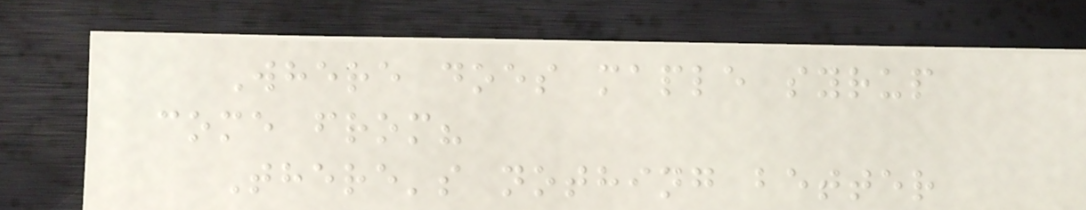Where does maple syrup
come from?
There's nothing better
